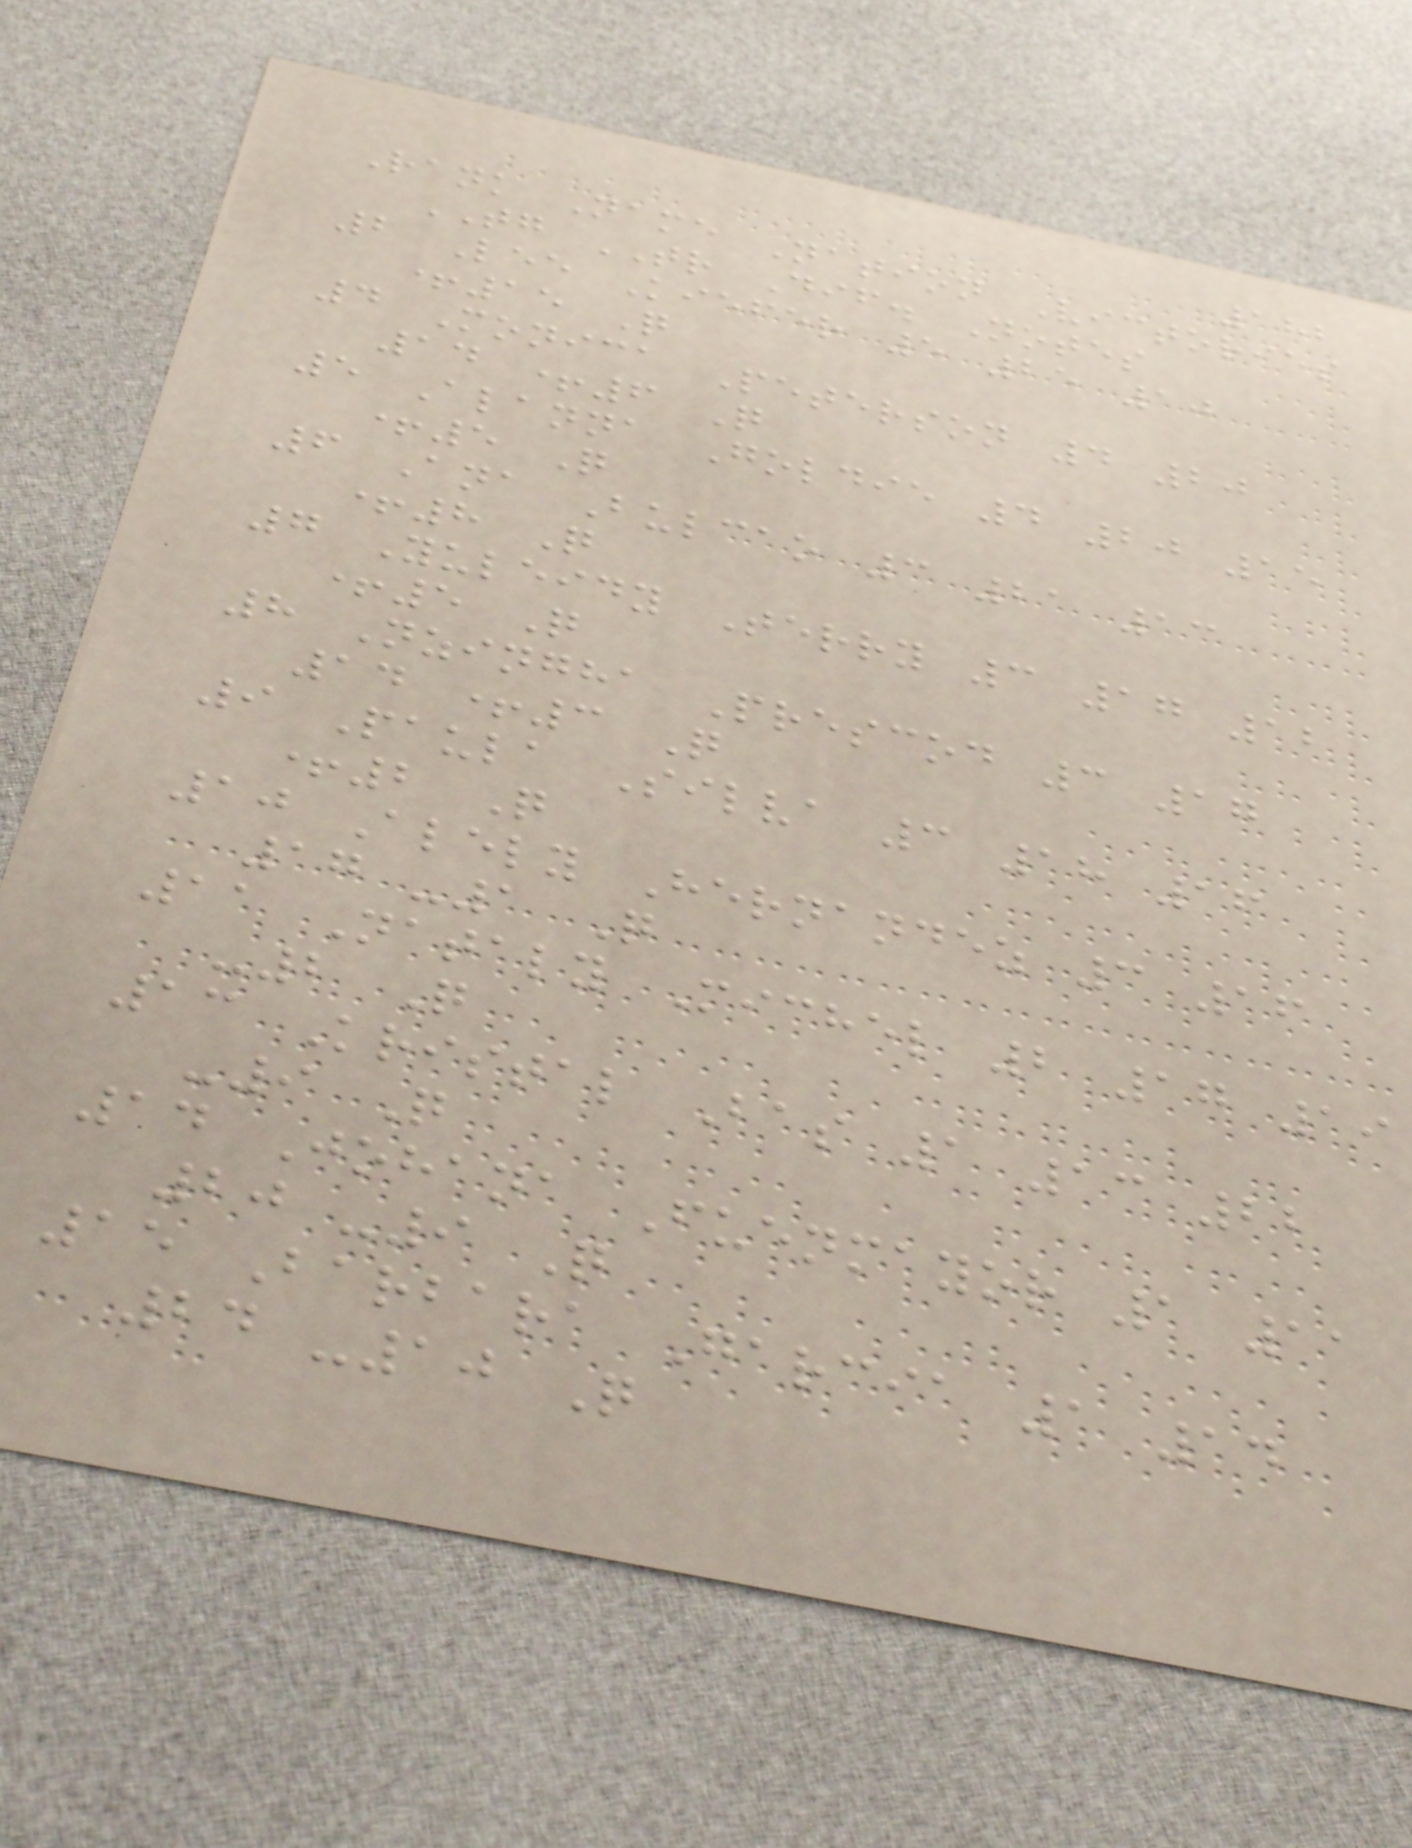182
Rank Name Nation Victories
TG TR Dif. Notes
2 Lee Kiefer 5 25 10
+15 Q
4 Monica Peterson 4 20
14 +6 Q
5 Alanna Goldie 4 20 15
+5 Q
6 Ana Bulcao 3 21 13
+8 Q
7 Yuleidy Terry 3 17 12
+5 Q
8 Nzingha Prescod 3 17
14 +3 Q
9 Paula Silva 3 18 16
+2 Q
10 Alely Hernandez 3 16
17 -1 Q
11 Nataly Michel 2 17 19
-2 Q
13 Kristal Bas 1 13 22
-9 Q
14 Johana Fuenmayor 1 11
20 -9 Q
15 Barbara Garcia 1 14
24 -10 Q
